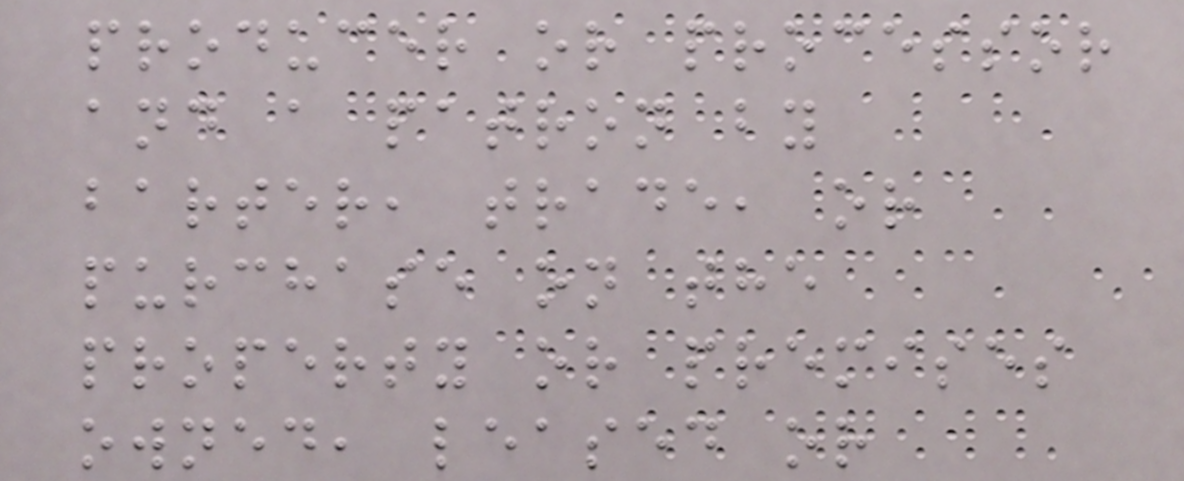producer or processor
and a patron by
barter, trade, or
purchase on the
property or premises
owned, leased or
